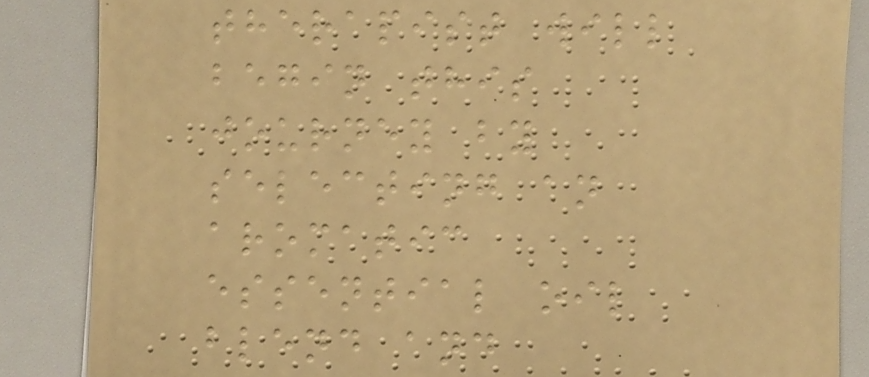therapist will
begin this
journey by
selecting an
aromatic
essential oil
blend and
